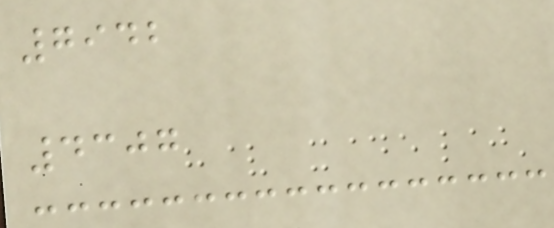7942
4307
